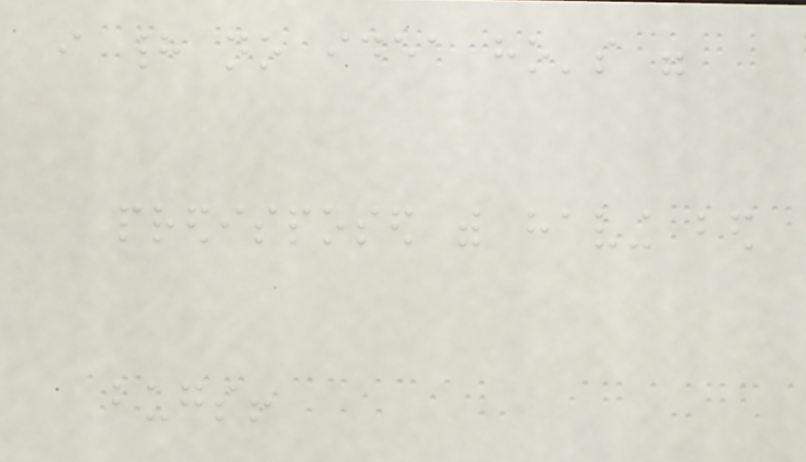i had no idea ho's were
predisposed with having bed
bugs!
